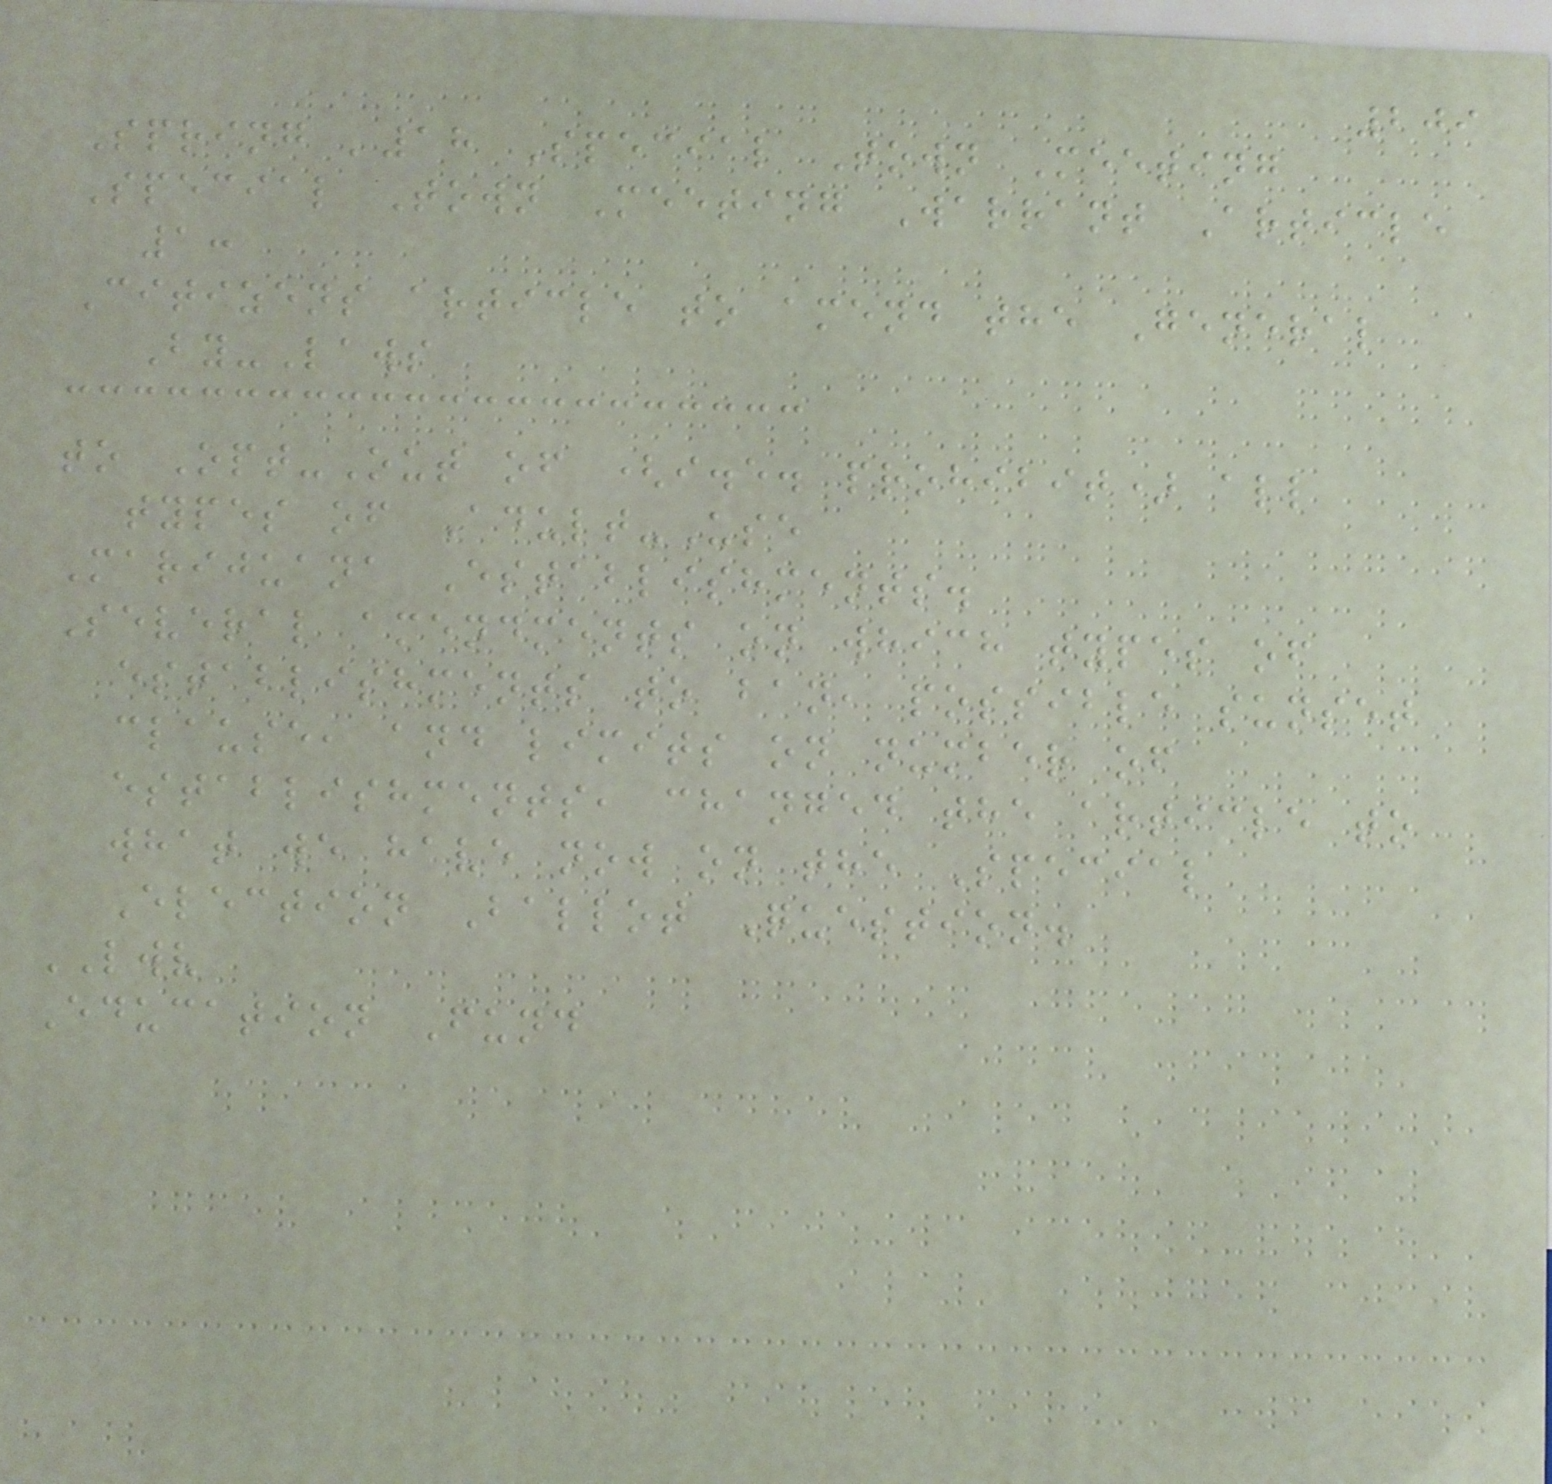209
Spring '18 Special Town Meeting
Special Town Meeting Warrant Article
1:
Citizens article to amend the General
By-Laws
to Opt-Out of (i.e. prohibit) all
types of Adult-Use
Marijuana Establishments.
Several amendments on which types of
establishments to ban, possible sunset
clause, and limits on number of
establishments, changed the article to
what we have now on the Special
Election Ballot Question.
LWV
Education Fund
